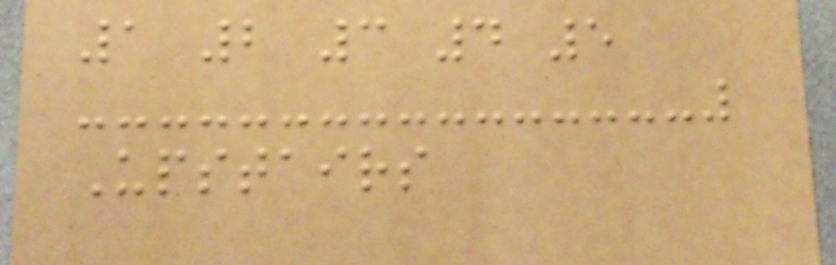1 2 3 4 5
Upstairs
